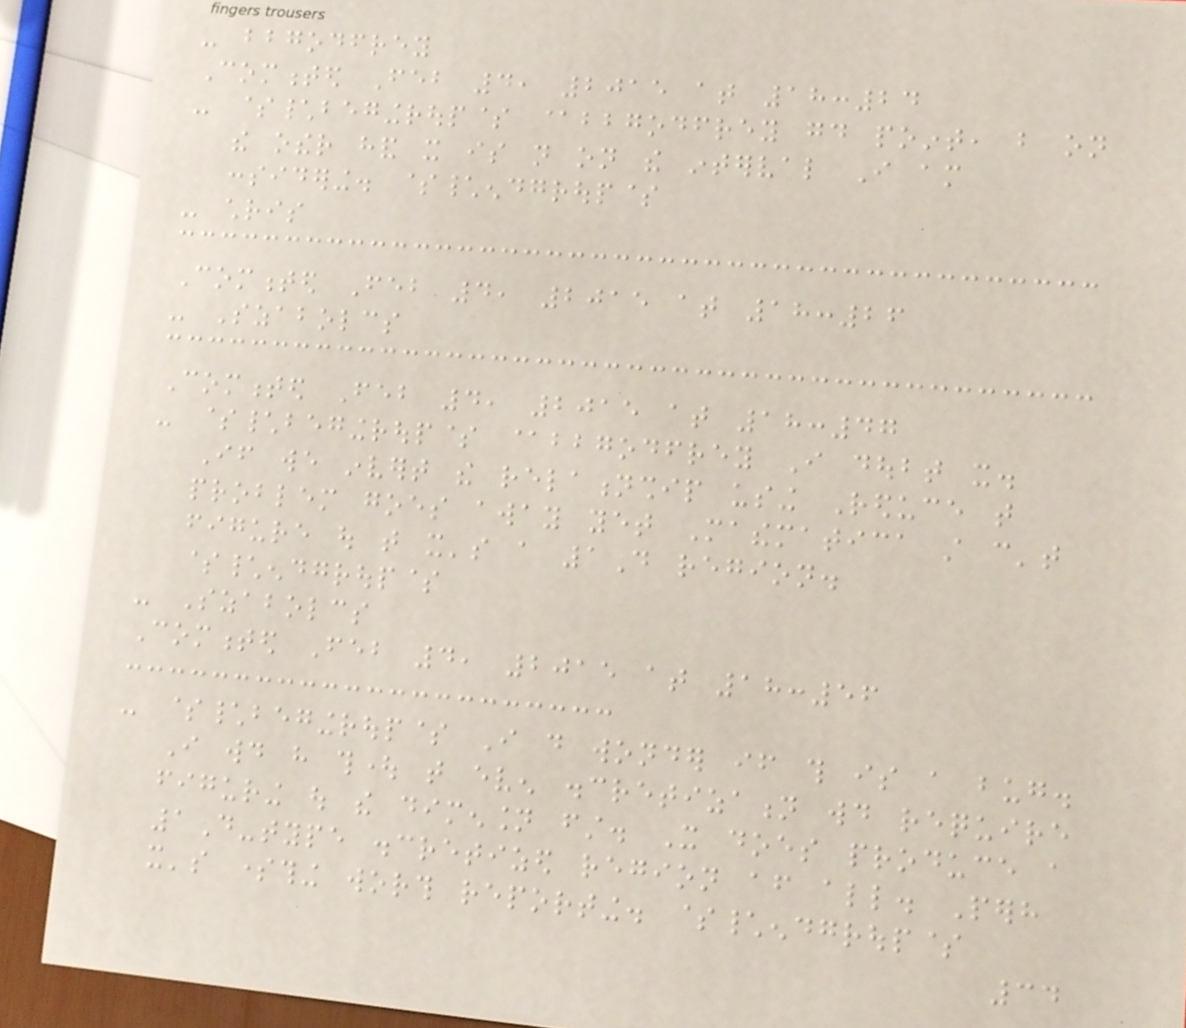- bbgodfrey
Commented Feb 4, 2015 at 18:24
- $\begingroup$ @bbgodfrey good point, but on
the other hand it is not on the interval I am
considering. $\endgroup$
- chris
Commented Feb 4, 2015 at 18:26
- Szabolcs
Commented Feb 4, 2015 at 18:47
- $\begingroup$ @bbgodfrey I doubt it.
If we invert the relationship using Reduce that
problem goes away yet Mathematica still can't
figure out that it's a 1D region.
$\endgroup$
- Szabolcs
Commented Feb 4, 2015 at 18:56
- $\begingroup$ I do wonder if this is a bug.
I would have thought that even discretization would require
figuring out the dimension first. It does produce a
1D-type discretized region after all. Perhaps
it's something worth reporting. $\endgroup$
34
